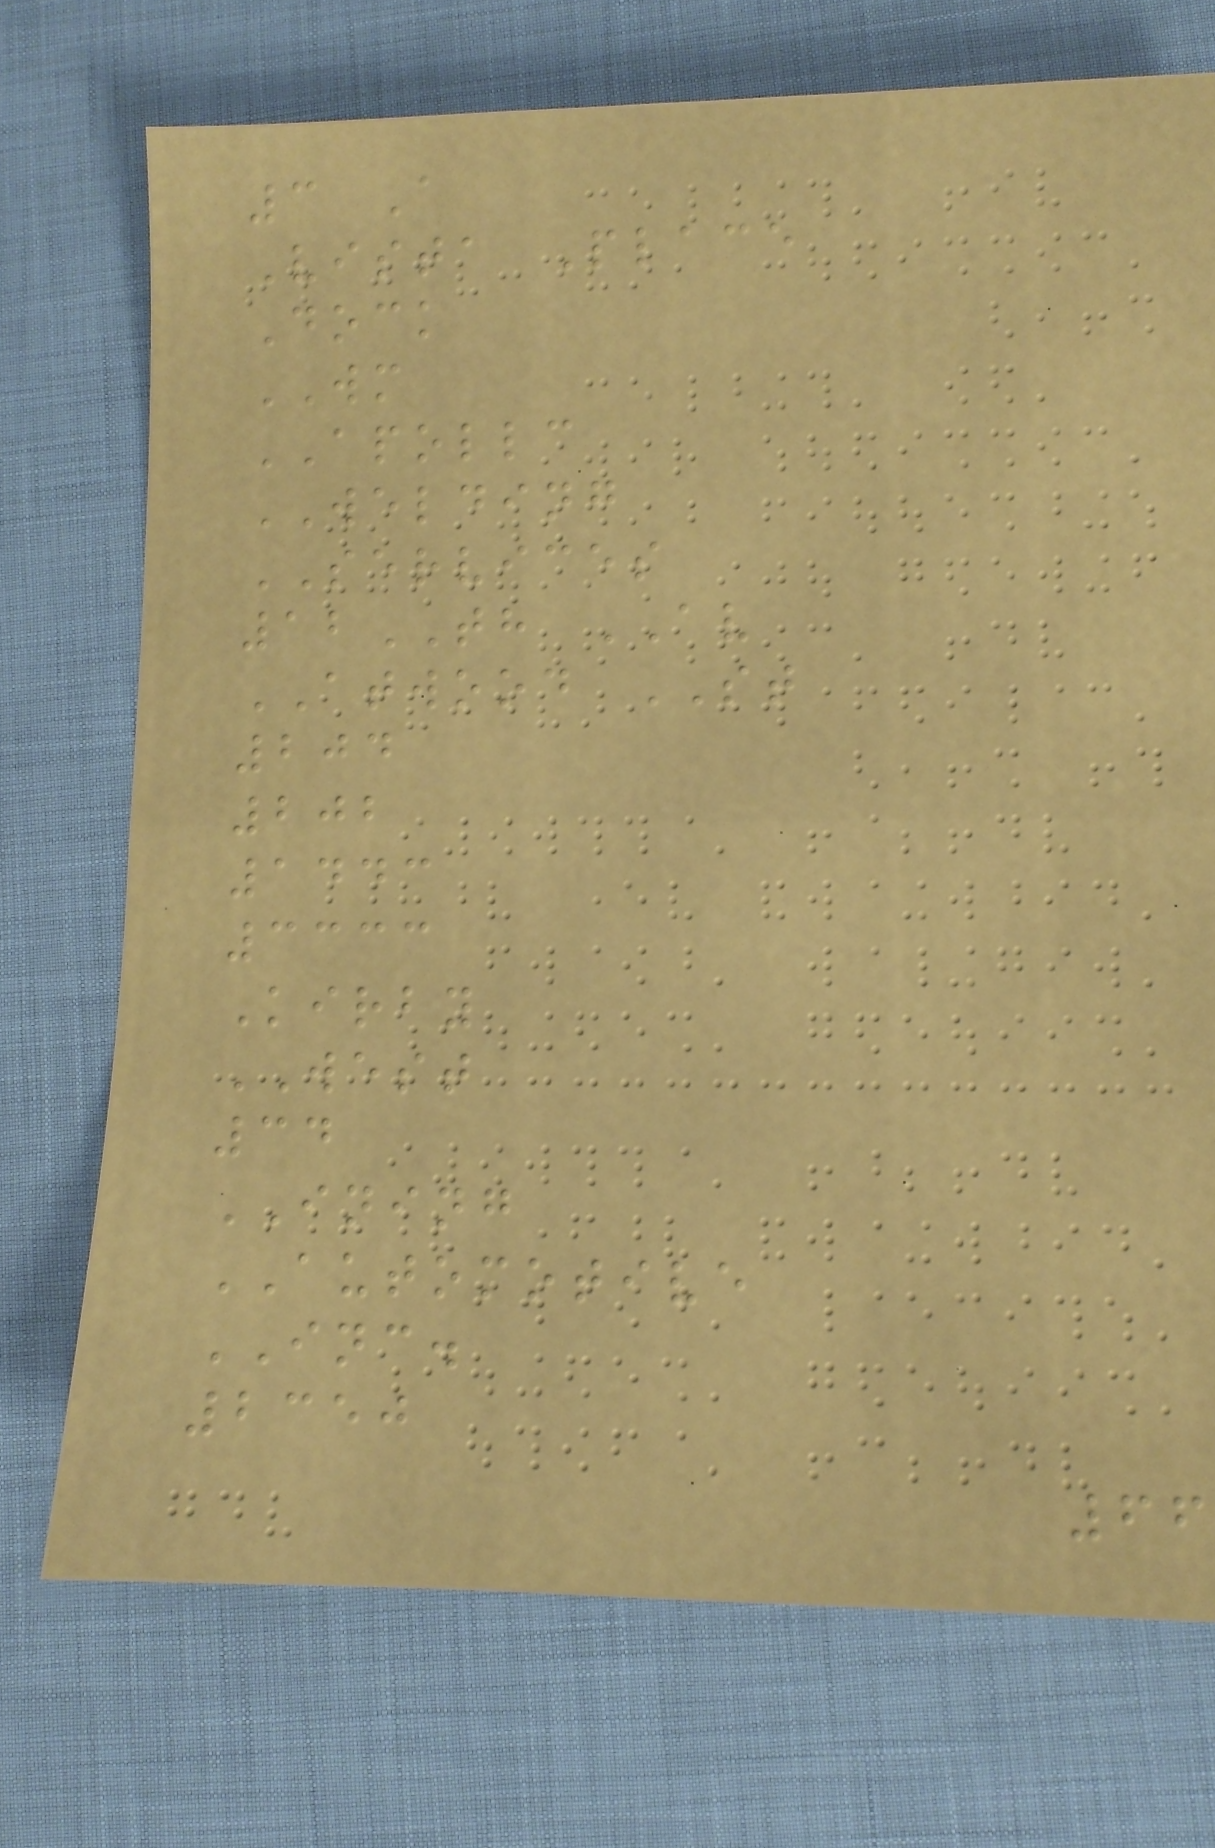3 A
Vista Place
Dock
WM
APOLLC
WELDING
SERVICES
12TH AV
ATWOOD ST
204
202
1443
3333
Kirby
WEST
34
INING
AUTOMOTIVE
INC.
2350
66
